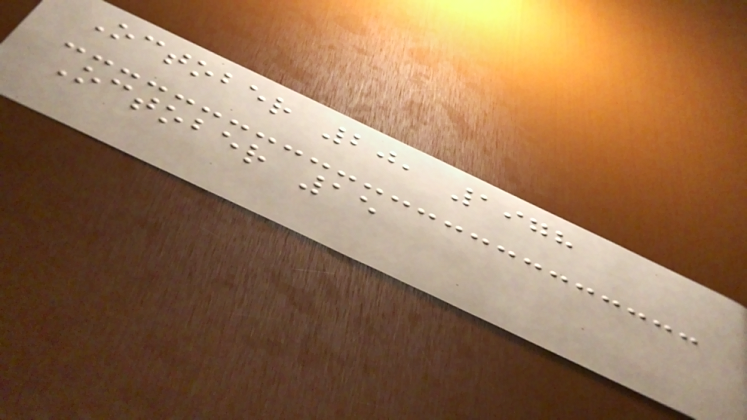October 20, 1978
October 15
